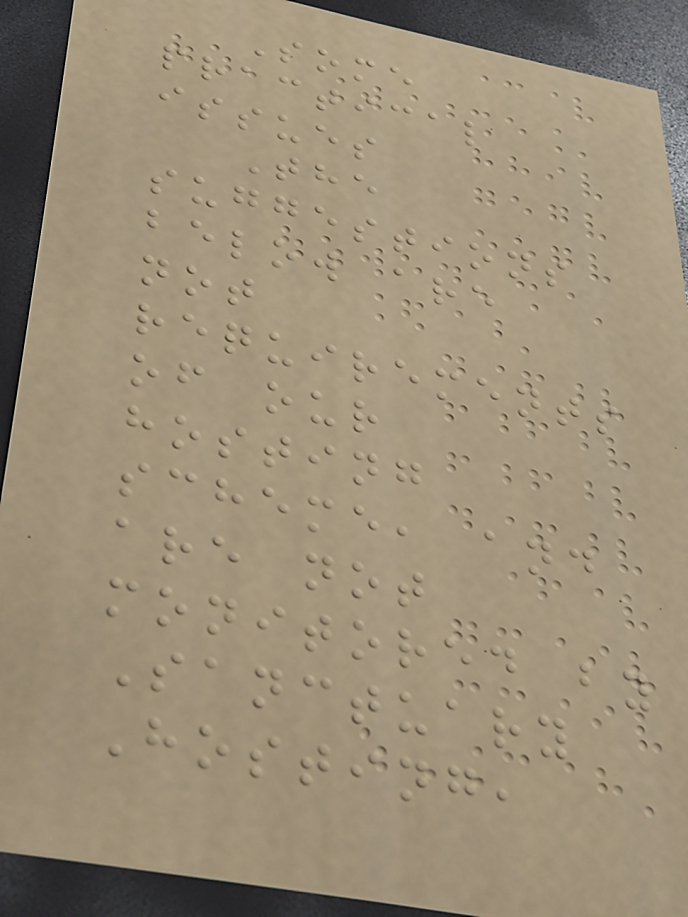Some
practical
issues
The
suggestions
below are
not
requirements
of our
hosting
scheme, and
are not
monitored by
Sanctuary
Hosting,
